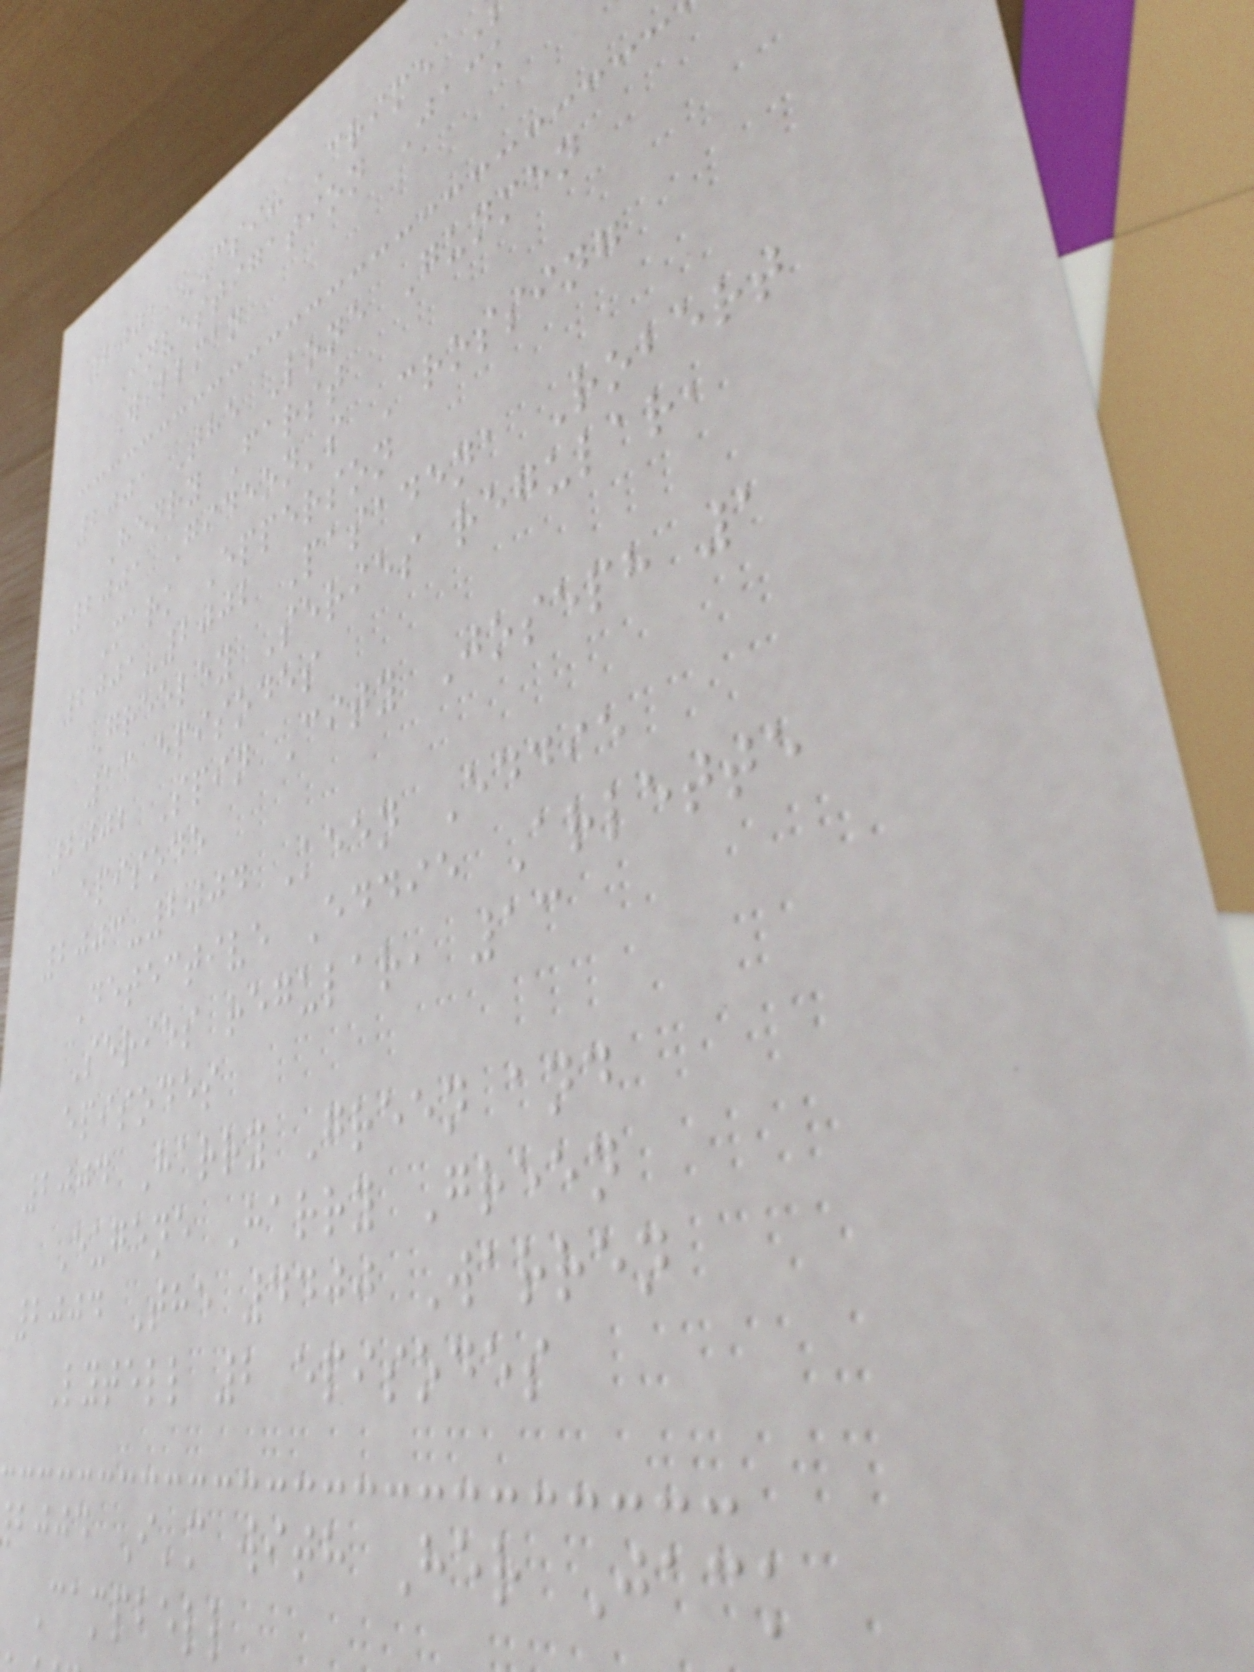2001 CSI: Crime
Investigation Jack
Willman
2001 The Lone Gunmen
Henry Farst
2001 Gideon's Crossing
Mark Epperson
2001-2002 Pasadena Robert
Greeley Series regular,
13 episodes
2002 Spin City Joseph 1
episode
2003-2004 Keen Eddie
Detective Eddie Arlette
Series regular, 13
episodes
2004 Harry Green and
Eugene Harry Green
2004 The 4400 Warren
Lytell 2 episodes
bjjd I'm with Her Jack
Campbell
